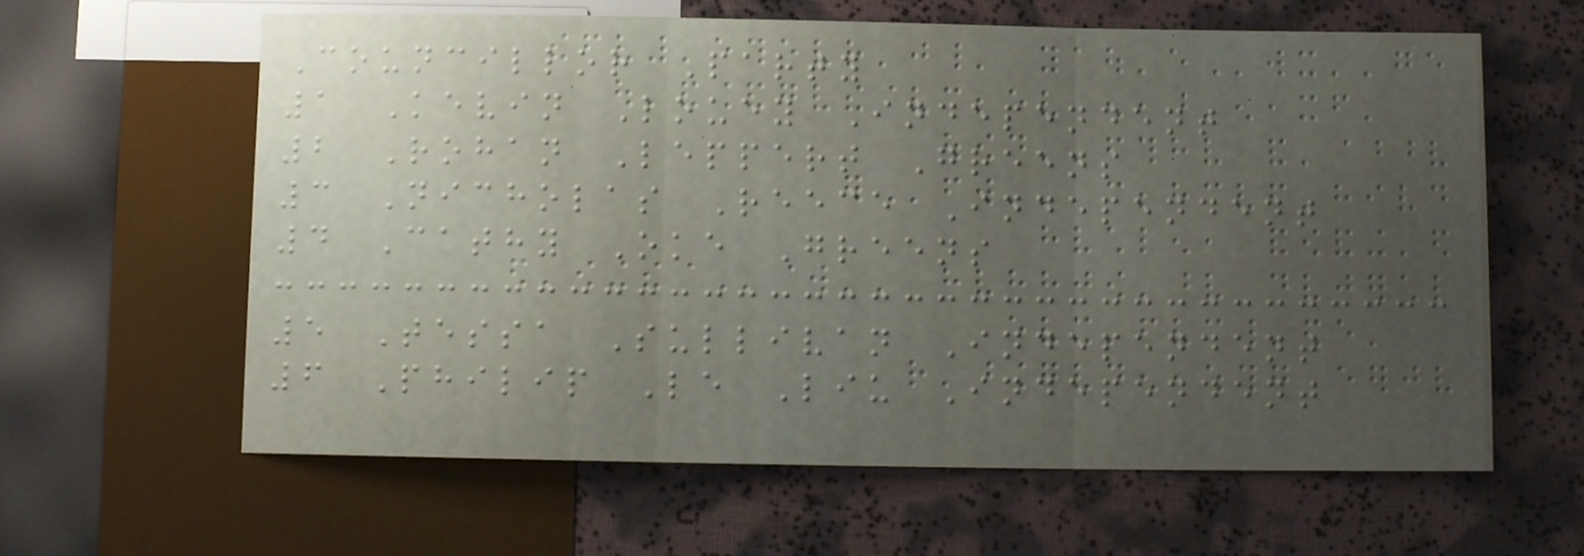Councillor Party
1 Kevin Louey Independent
2 Rohan Leppert Greens
3 Nicholas Reece Independent
4 Cathy Oke Greens
5 Tessa Sullivan Independent
6 Philip Le Liu Independent
